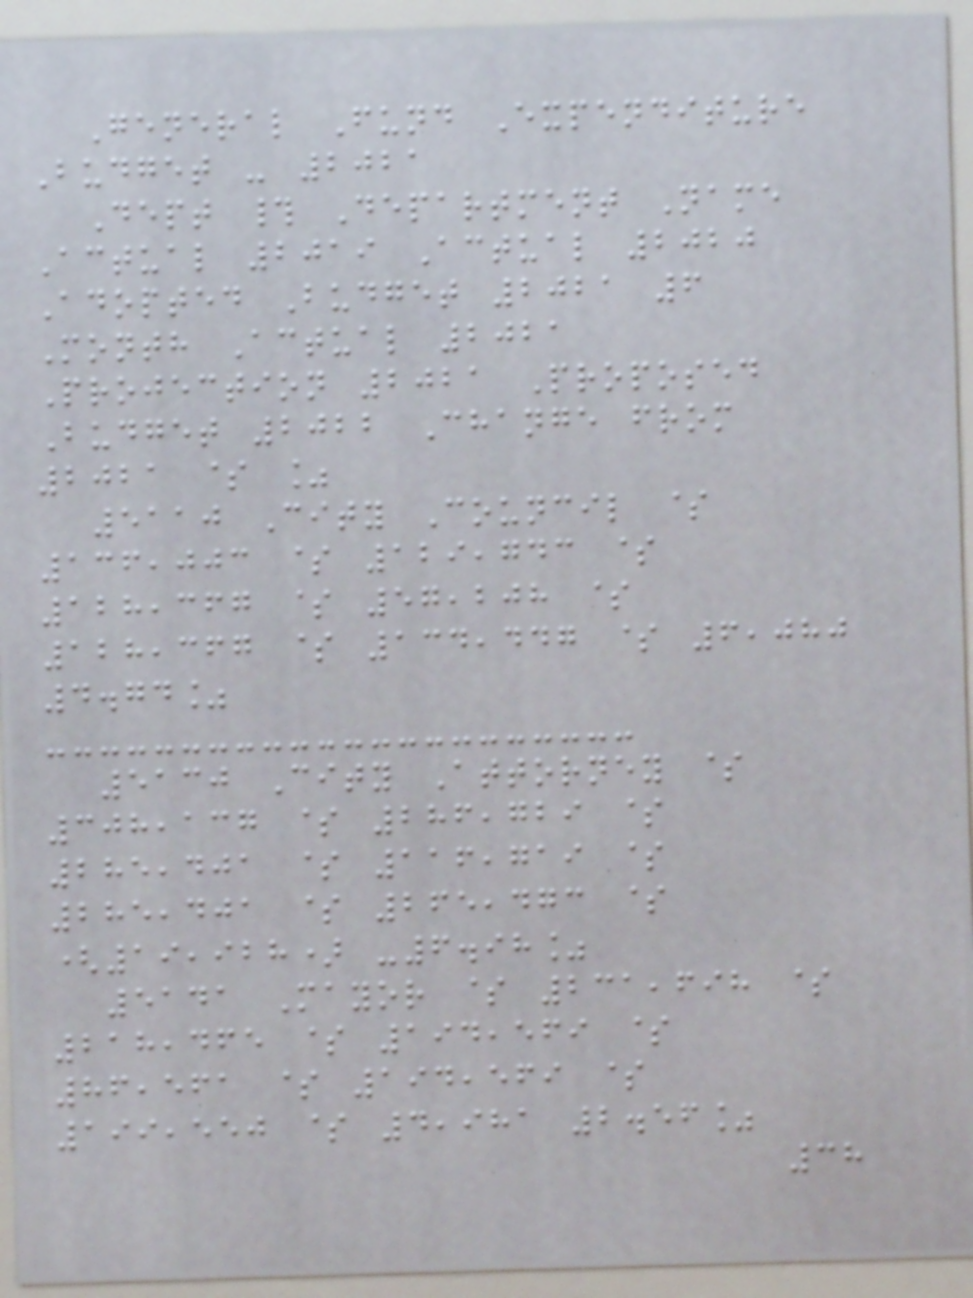General Fund Expenditure
Budget - 2021
Dept # Department Name
Actual 2019 Actual 2020
Adopted Budget 2021 6
Month Actual 2021
Projection 2021 Proposed
Budget 2022 Change from
2021 $ %
5110 City Council $
136,003 $ 129,743 $
128,367 $ 57,208 $
128,367 $ 134,447 $ 6,080
4.74%
5130 City Attorney $
308,137 $ 286,729 $
285,401 $ 116,719 $
285,401 $ 265,473 $
(19,928) -6.98%
5141 Mayor $ 231,698 $
218,465 $ 194,569 $
86,561 $ 194,569 $
199,550 $ 4,981 2.56%
38
